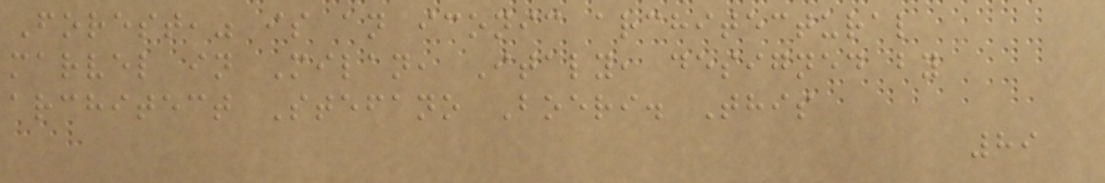Forest," is an iconic architectural
marvel in Milan, Italy, designed by
architect Stefano Boeri. This
89
